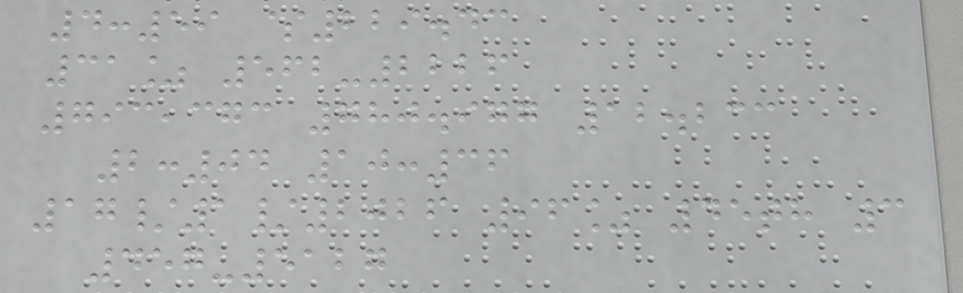4:59 $229.43
31% 562-2226
793,373 780.977 12.233
2:04 10:36
17/1/2026 96% 45th 3
457-5127
